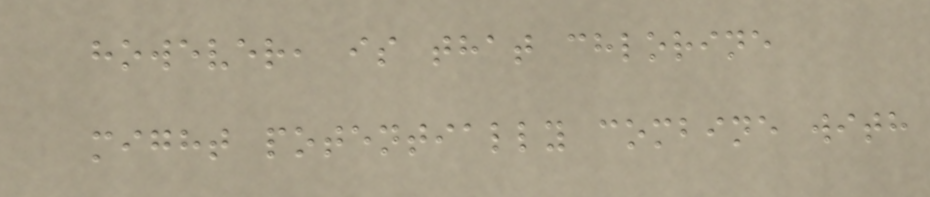however, is that chlorine
might potentially combine with
